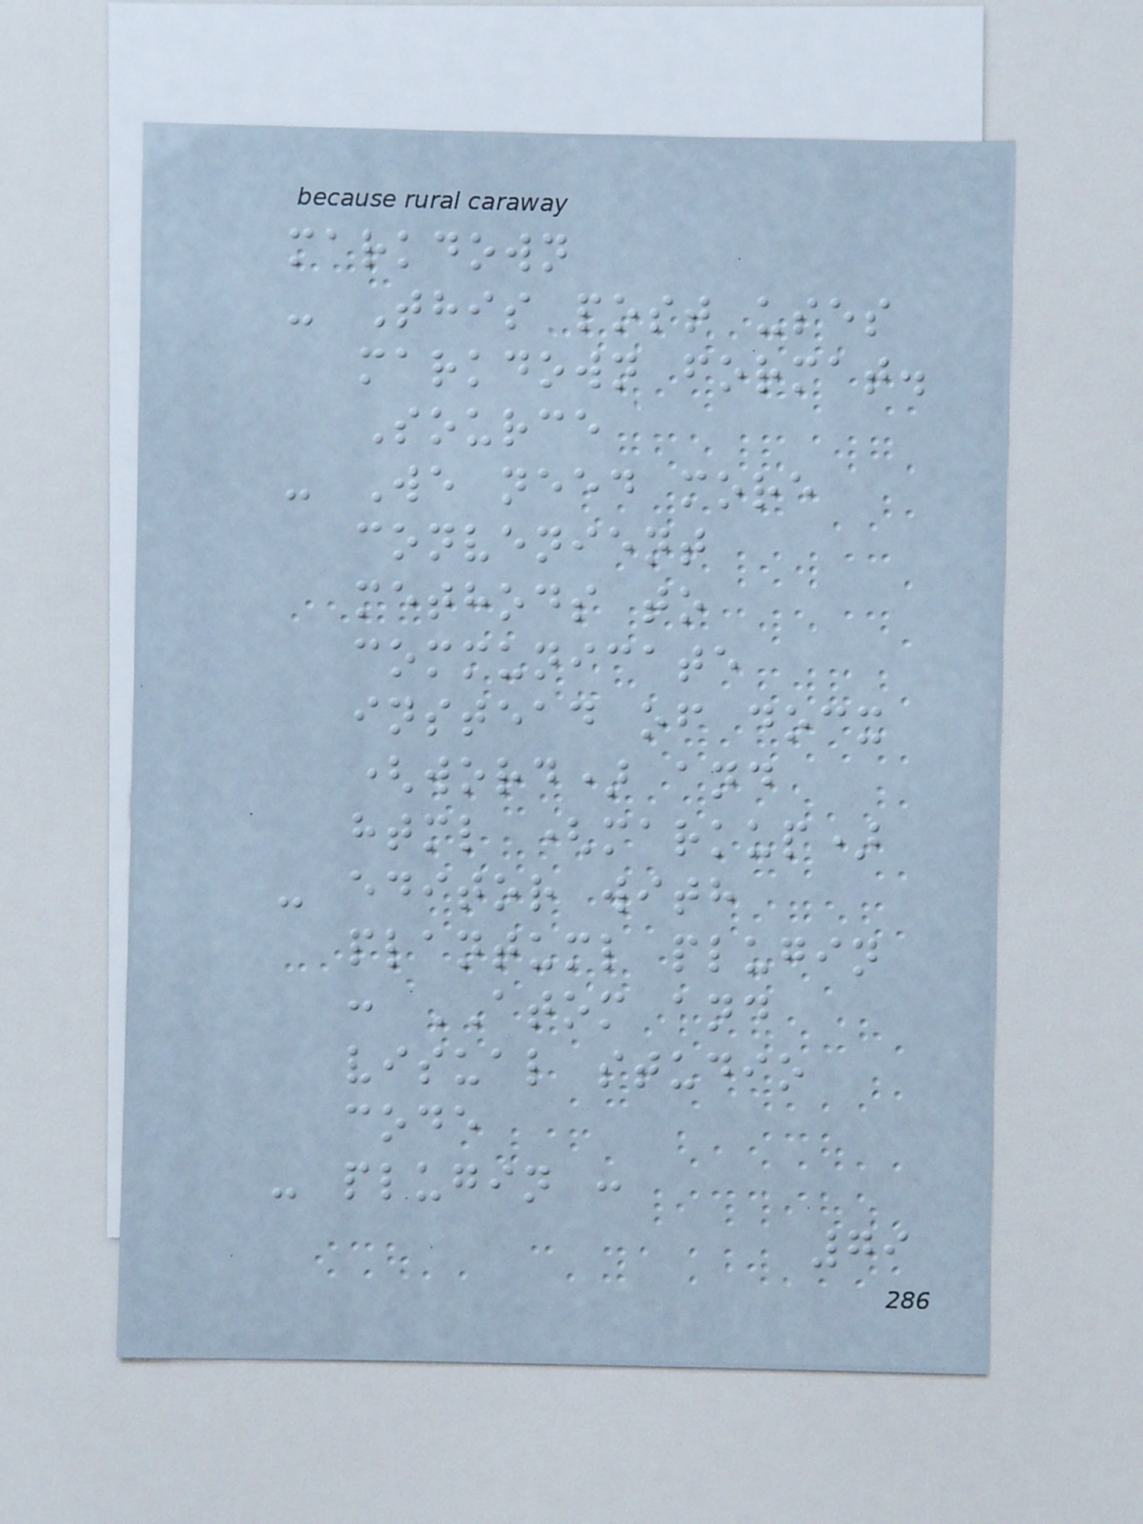markdown
- This post uses
markdown format.
Source
- We need more
convenient
methods to
communicate
instead of docx
(word) and
html (markup)
- editor with
plantuml plugin
: ATOM and
visual studio
code
- plugin :
79
